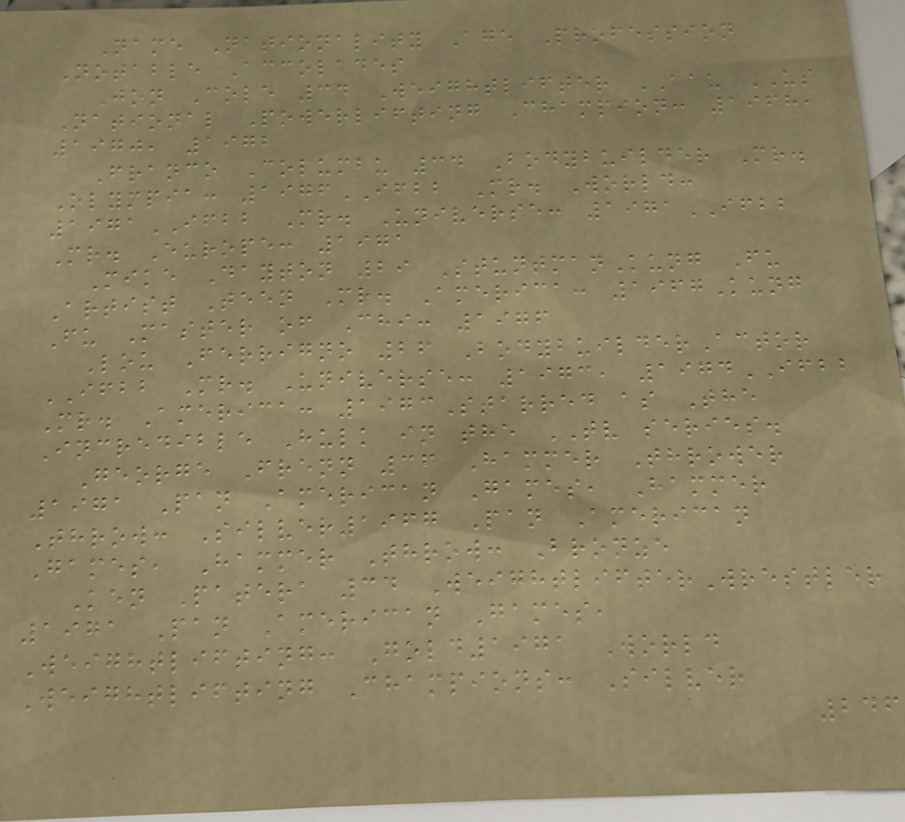Name Nationality Age Profession
Notable Accolades
Jon Cole 34 Weightlifter AAU US
National Powerlifting Champion: 1968,
1970, 1972
Franco Columbu 34 Bodybuilder Mr.
Olympia: 1976IFBB Mr. World:
1971IFBB Mr. Universe: 1971IFBB
Mr. Europe: 1971
Mike Dayton 29 StuntmanKung Fu
Artist Teen Mr. America: 1967Kung
Fu Master of Chi: 1976
Lou Ferrigno 26 BodybuilderActor
IFBB Mr. Universe: 1973, 1974IFBB
Mr. America: 1973Starred as The
Incredible Hulk in the TV series.
George Frenn 36 Hammer Thrower
1971 Pan American Games, Hammer
Throw: Silver1967 Pan American
Games, Hammer Throw: Bronze
Ken Patera 34 WeightlifterWrestler
1971 Pan American Games,
Weightlifting: Gold1971 World
Weightlifting Champions: Silver
246
